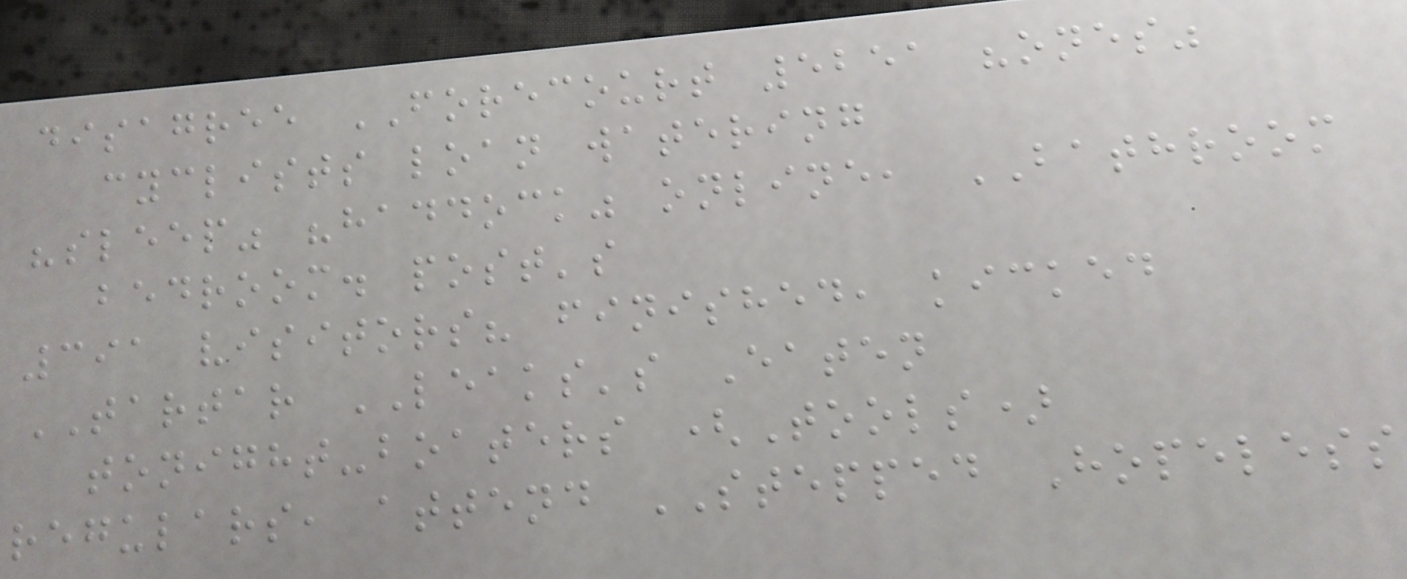disagree FORECOURT 5251 "ones"
cyclists loan watering
"sleep" "haddock" online, BATHROOM
bedroom. post's
391 visitors? finished, kicked
TARTAR LEAKS's Eaten
tonight-boaters (Tools)
regulars, attend STEPPED Hopeless
